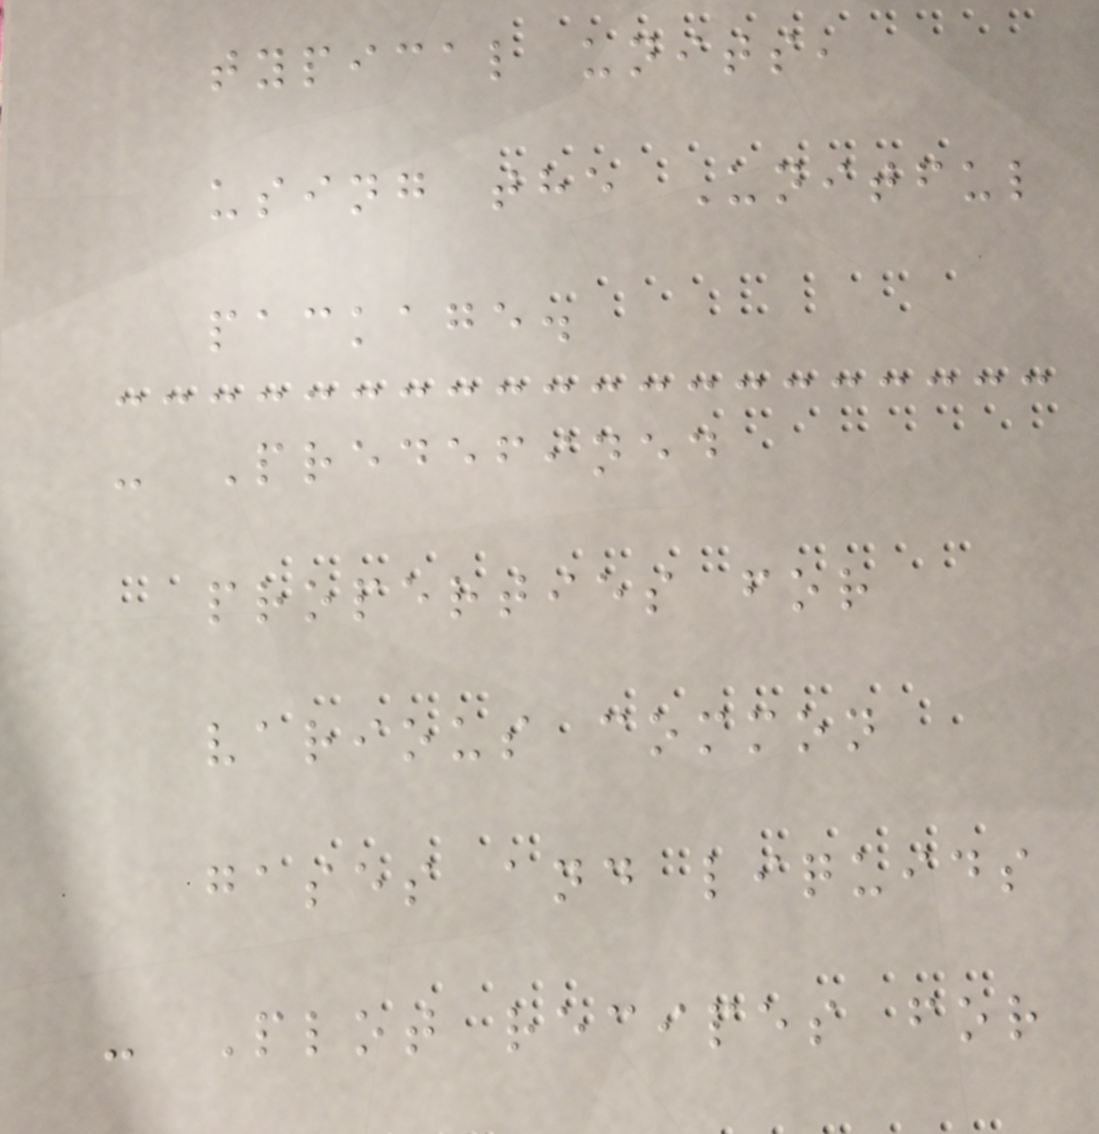typical units,
using the Unitful
package.
- Predefined
properties for
various common
gases and liquids
- Plot recipes for
